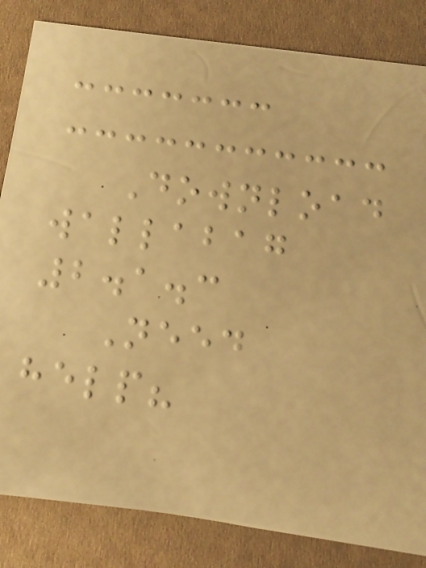Download
wallabag
2.1.3
Need
help?
